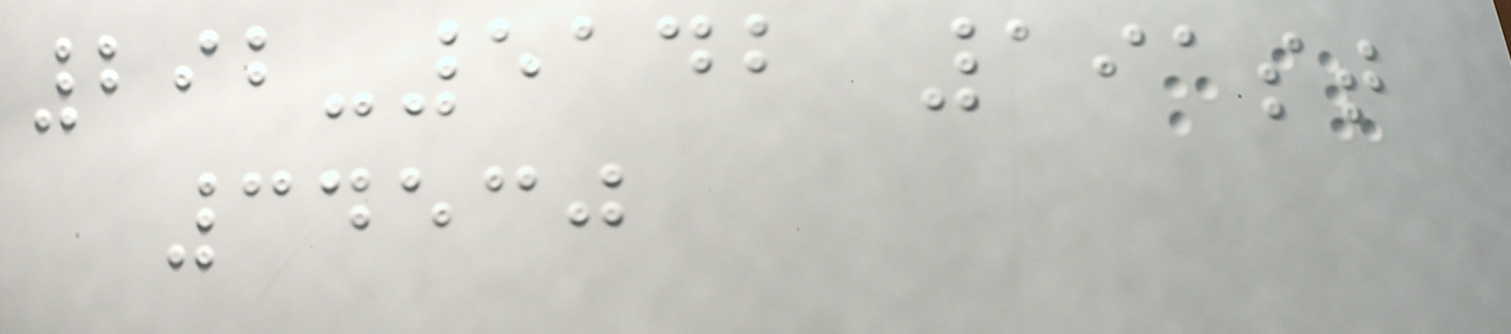292-5142 191st
34530
